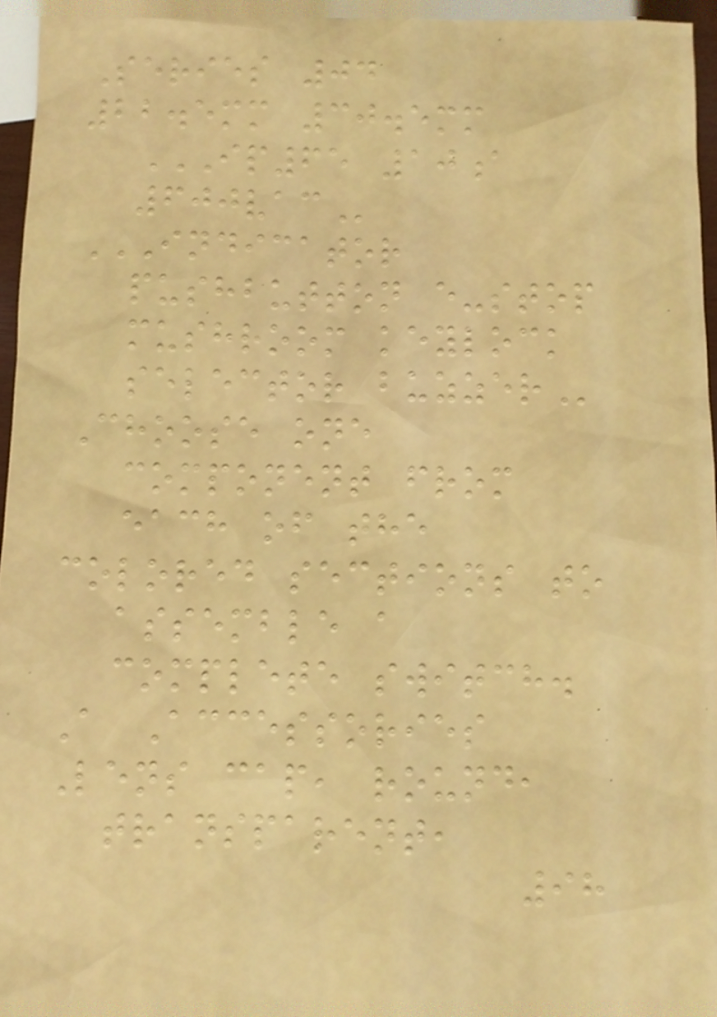Series 04
22.5mm 30.5mm
IP65 10A
600VAC
INDICATOR
PUSHBUTTON E-STOP
MUSHROOM KEYLOCK
SELECTOR BUZZER
Choose one
component from
each of the
colored sections to
assemble a
complete switch.
A Accessories
Lens cap, round,
transparent,
98
